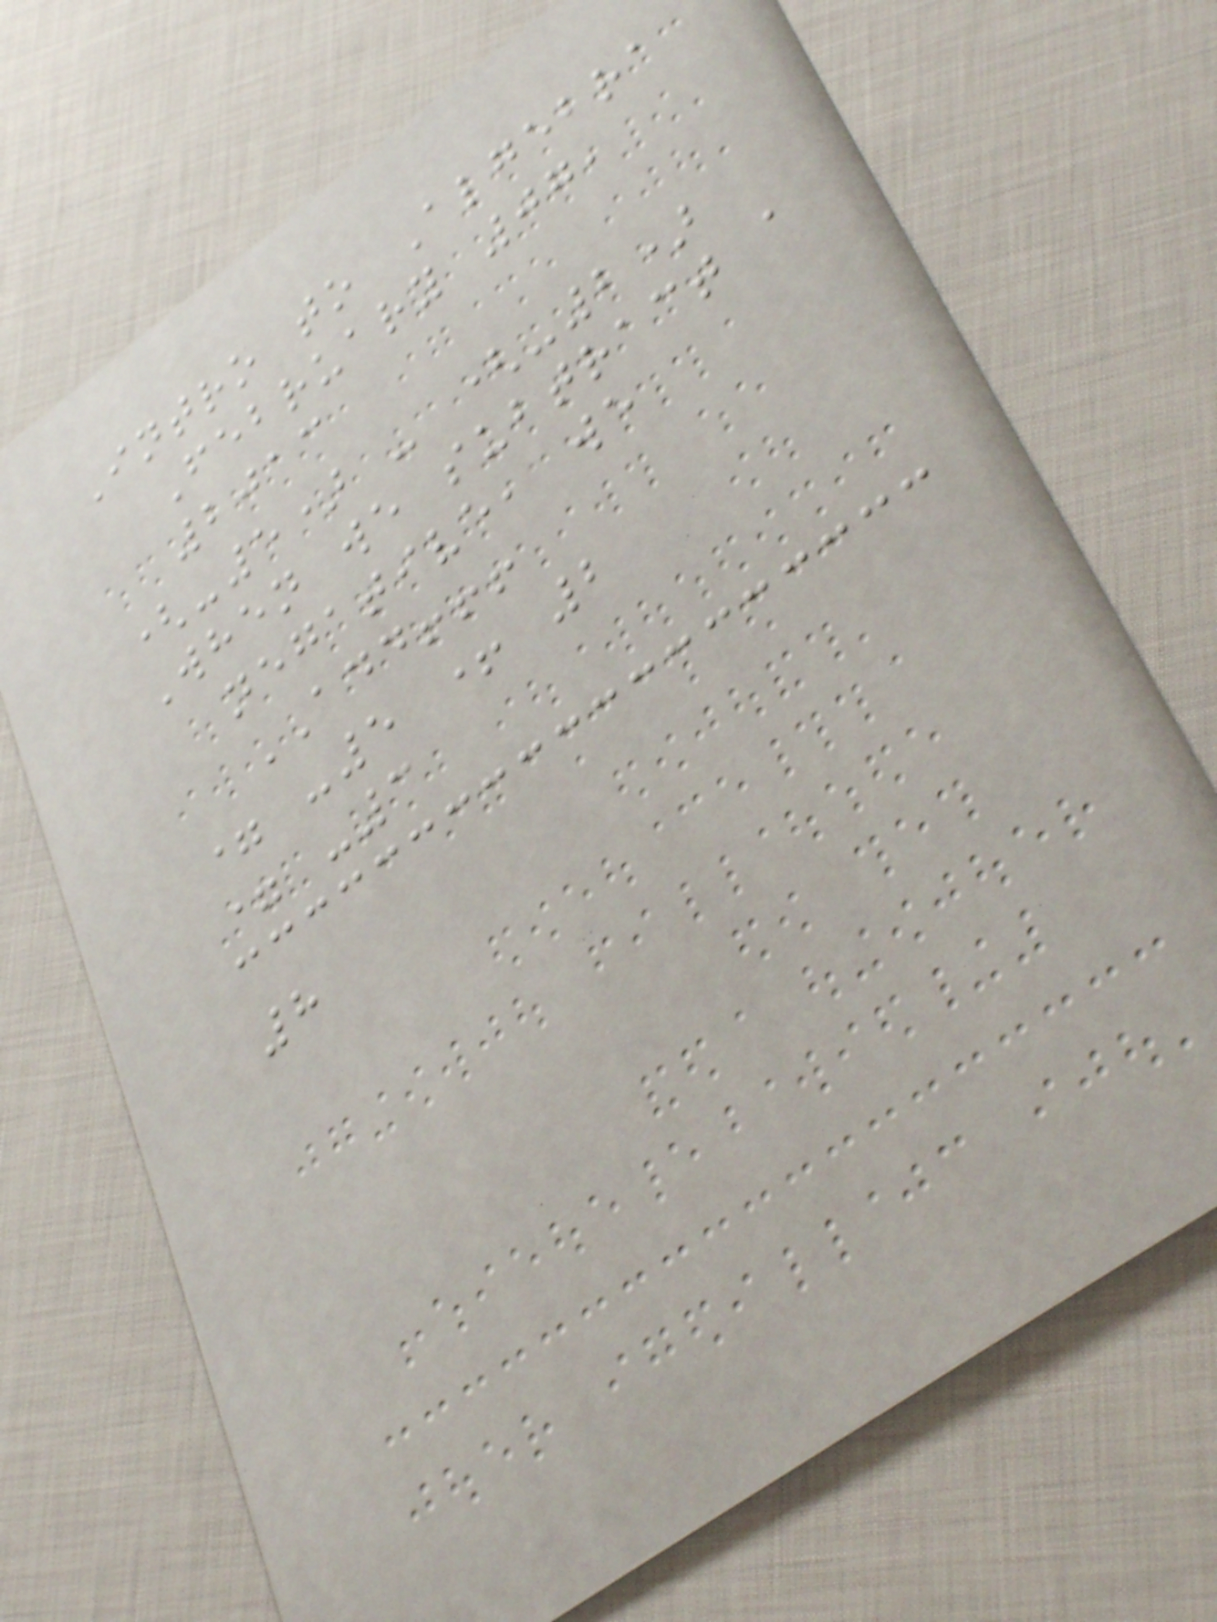Intro to Algebra
February 07,
2013
(-5) - (-2)
When we subtract a
negative, we
ADD!!!
= -5 + 2
= -3
8
